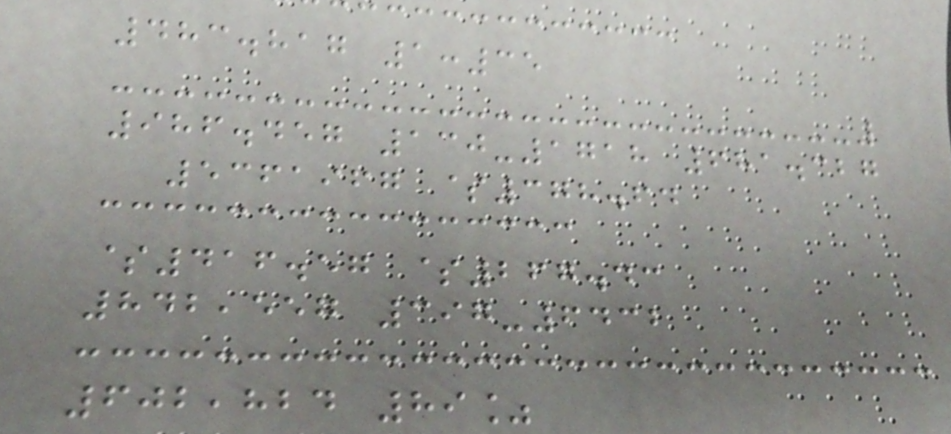483.817 1:35
986.457 130-1718 681.327
5361967 $378.64
$416.57 $267.43
842,557 397-6432
602,824 89%
